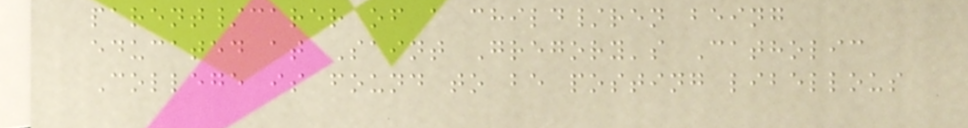parent/carer of a child/ren being
educated at Saint Gregory's Catholic
College is found to be posting libellous
